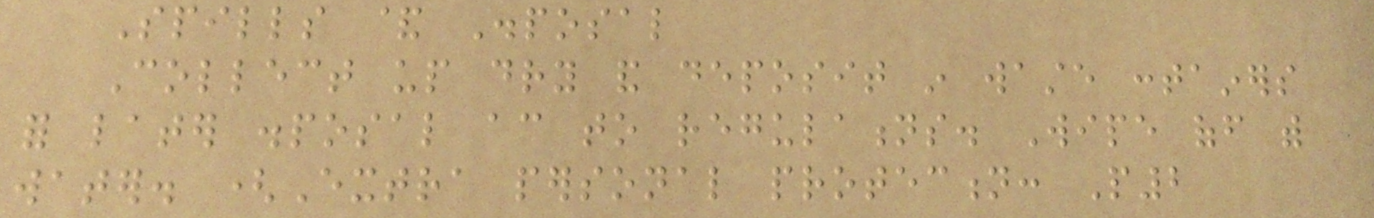Spills & Disposal
Collect up dry and deposit in waste containers
for later disposal according to regulations. Wipe off with
water. (Extra personal protection: P2
